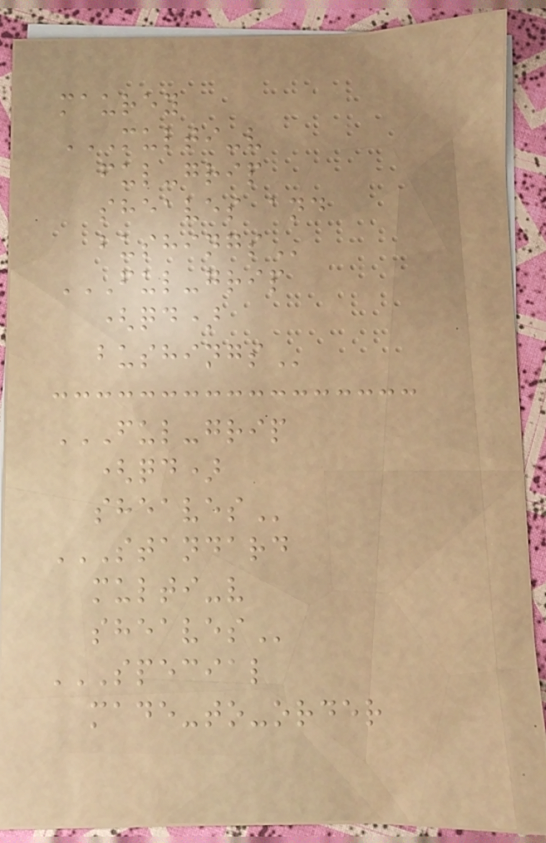maurey
MULTI-V
FUL-GRIP
SHEAVES AND
BUSHINGS
FUL-GRIP
(QD)
BUSHINGS
FUL-GRIP
(QD)
SHEAVES
STANDARD
MULTI-V
SHEAVES
SPECIAL
MADE-TO-ORDER
